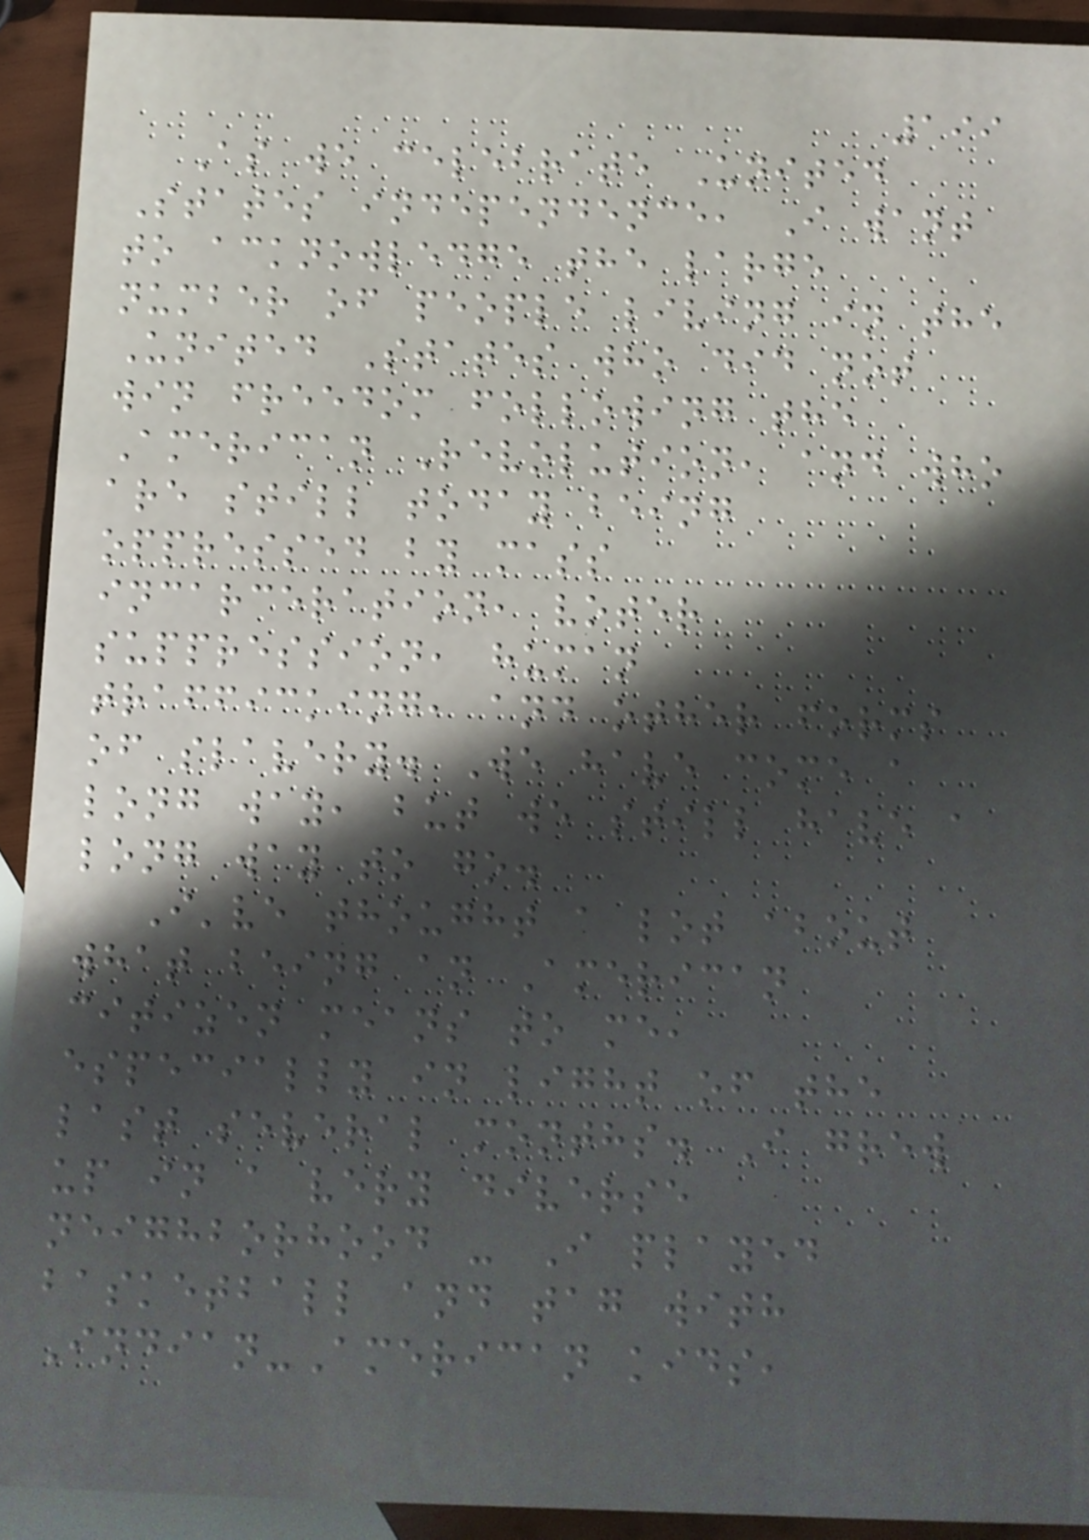199
As we celebrate United
States independence, I want
to acknowledge the large
number of people living in the
United States who did not
win freedom following the
American Revolution, and who
are still today being
oppressed by mass
incarceration, voter
suppression, human
trafficking, and other forms
of slavery. We have come a
long way, but we still have a
long way to go.
I've thought a lot about
what being an American
citizen means to me,
especially in light of the
last several months. I grew
up in a very diverse
neighborhood - I played
basketball and tag with
Indian-American kids,
